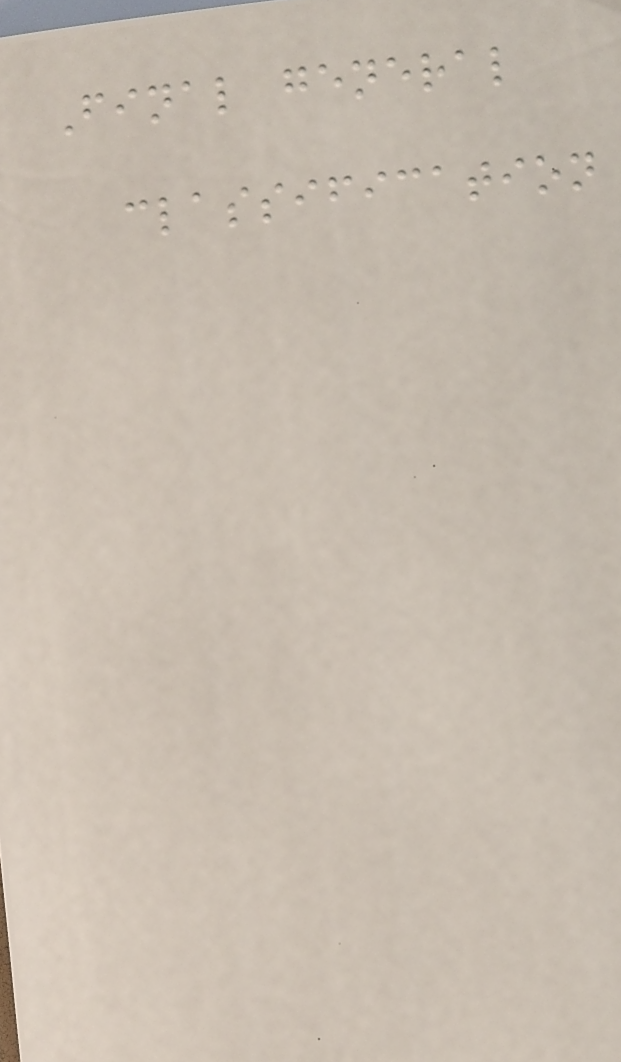Final general
classification
